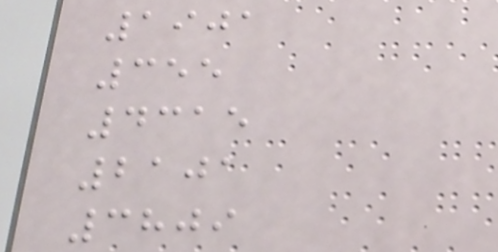1901
355
4315
2101
3809
